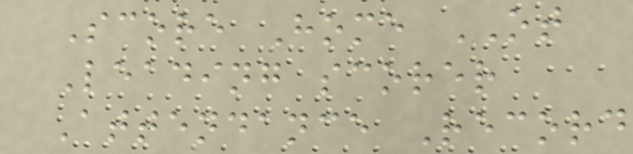Score Home OT
Leading scorer
Attendance Record
